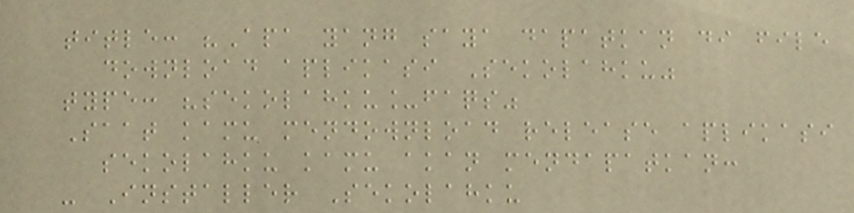title: "Apa yang saya dapatkan di file
download aplikasi Sekolahku"
type: "sekolahku_faqs"
Saat kamu mendownload release aplikasi
sekolahku kamu akan mendapatkan:
- Installer Sekolahku
